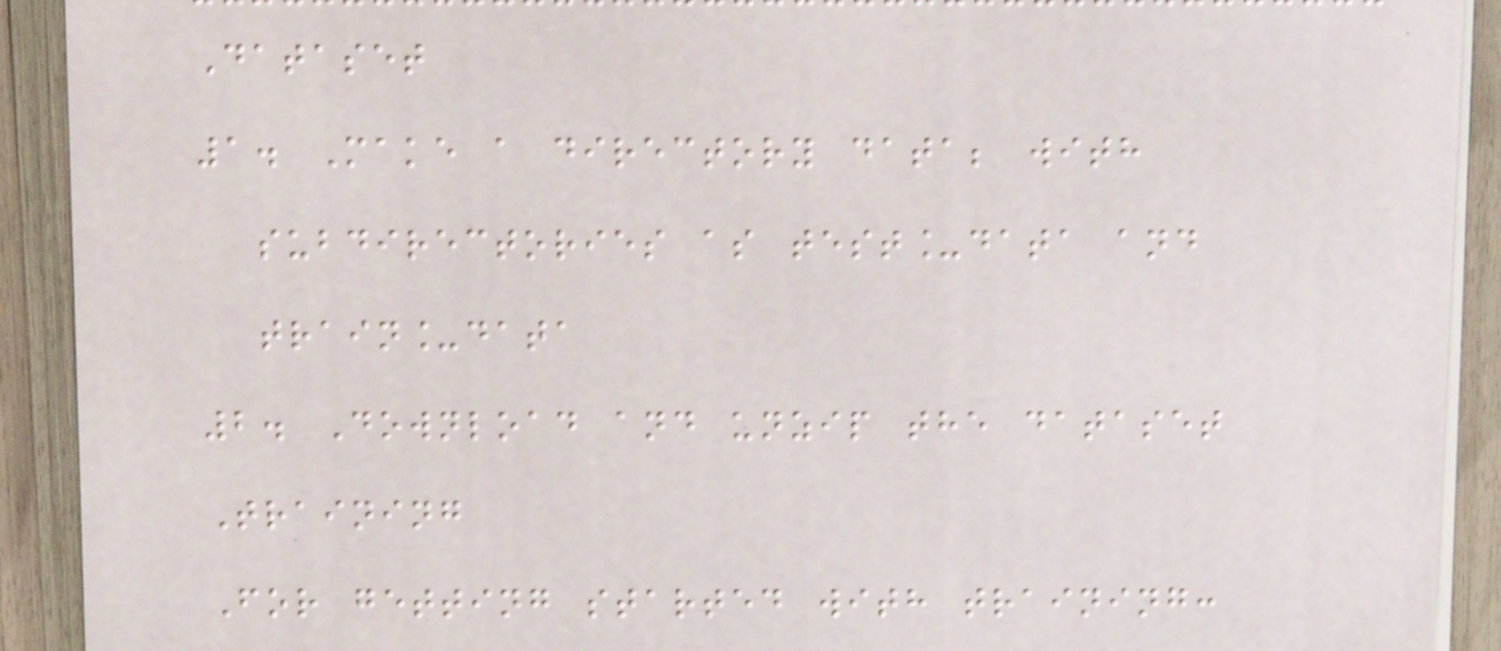Dataset
1. Make a directory data; with
subdirectories as test_data and
train_data
2. Download and unzip the dataset
Training
For getting started with training:
